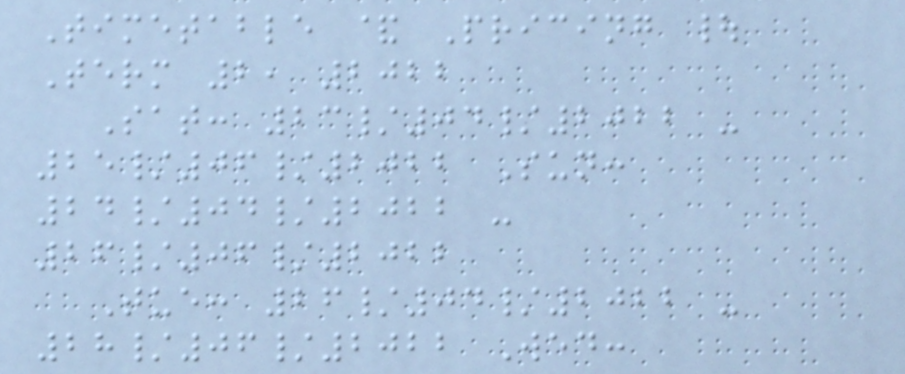Timetable & Pricing |
Term 2, 2022
Sat: 23/04/2022 -
25/06/2022 Sun:
24/04/2022 -
26/06/2022
Tue: 26/04/2022 -
28/06/2022 Wed:
